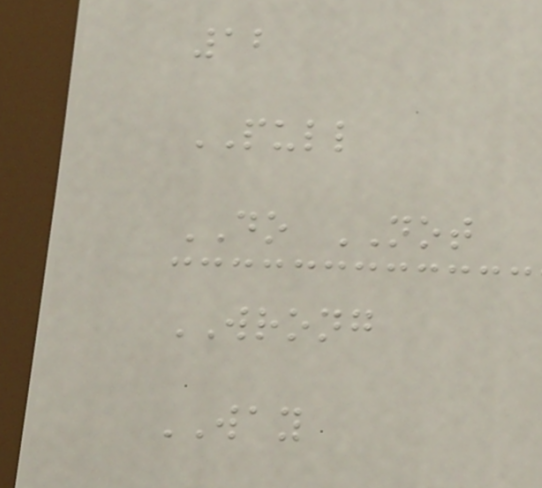12
PULL
DO NOT
WRONG
WAY
